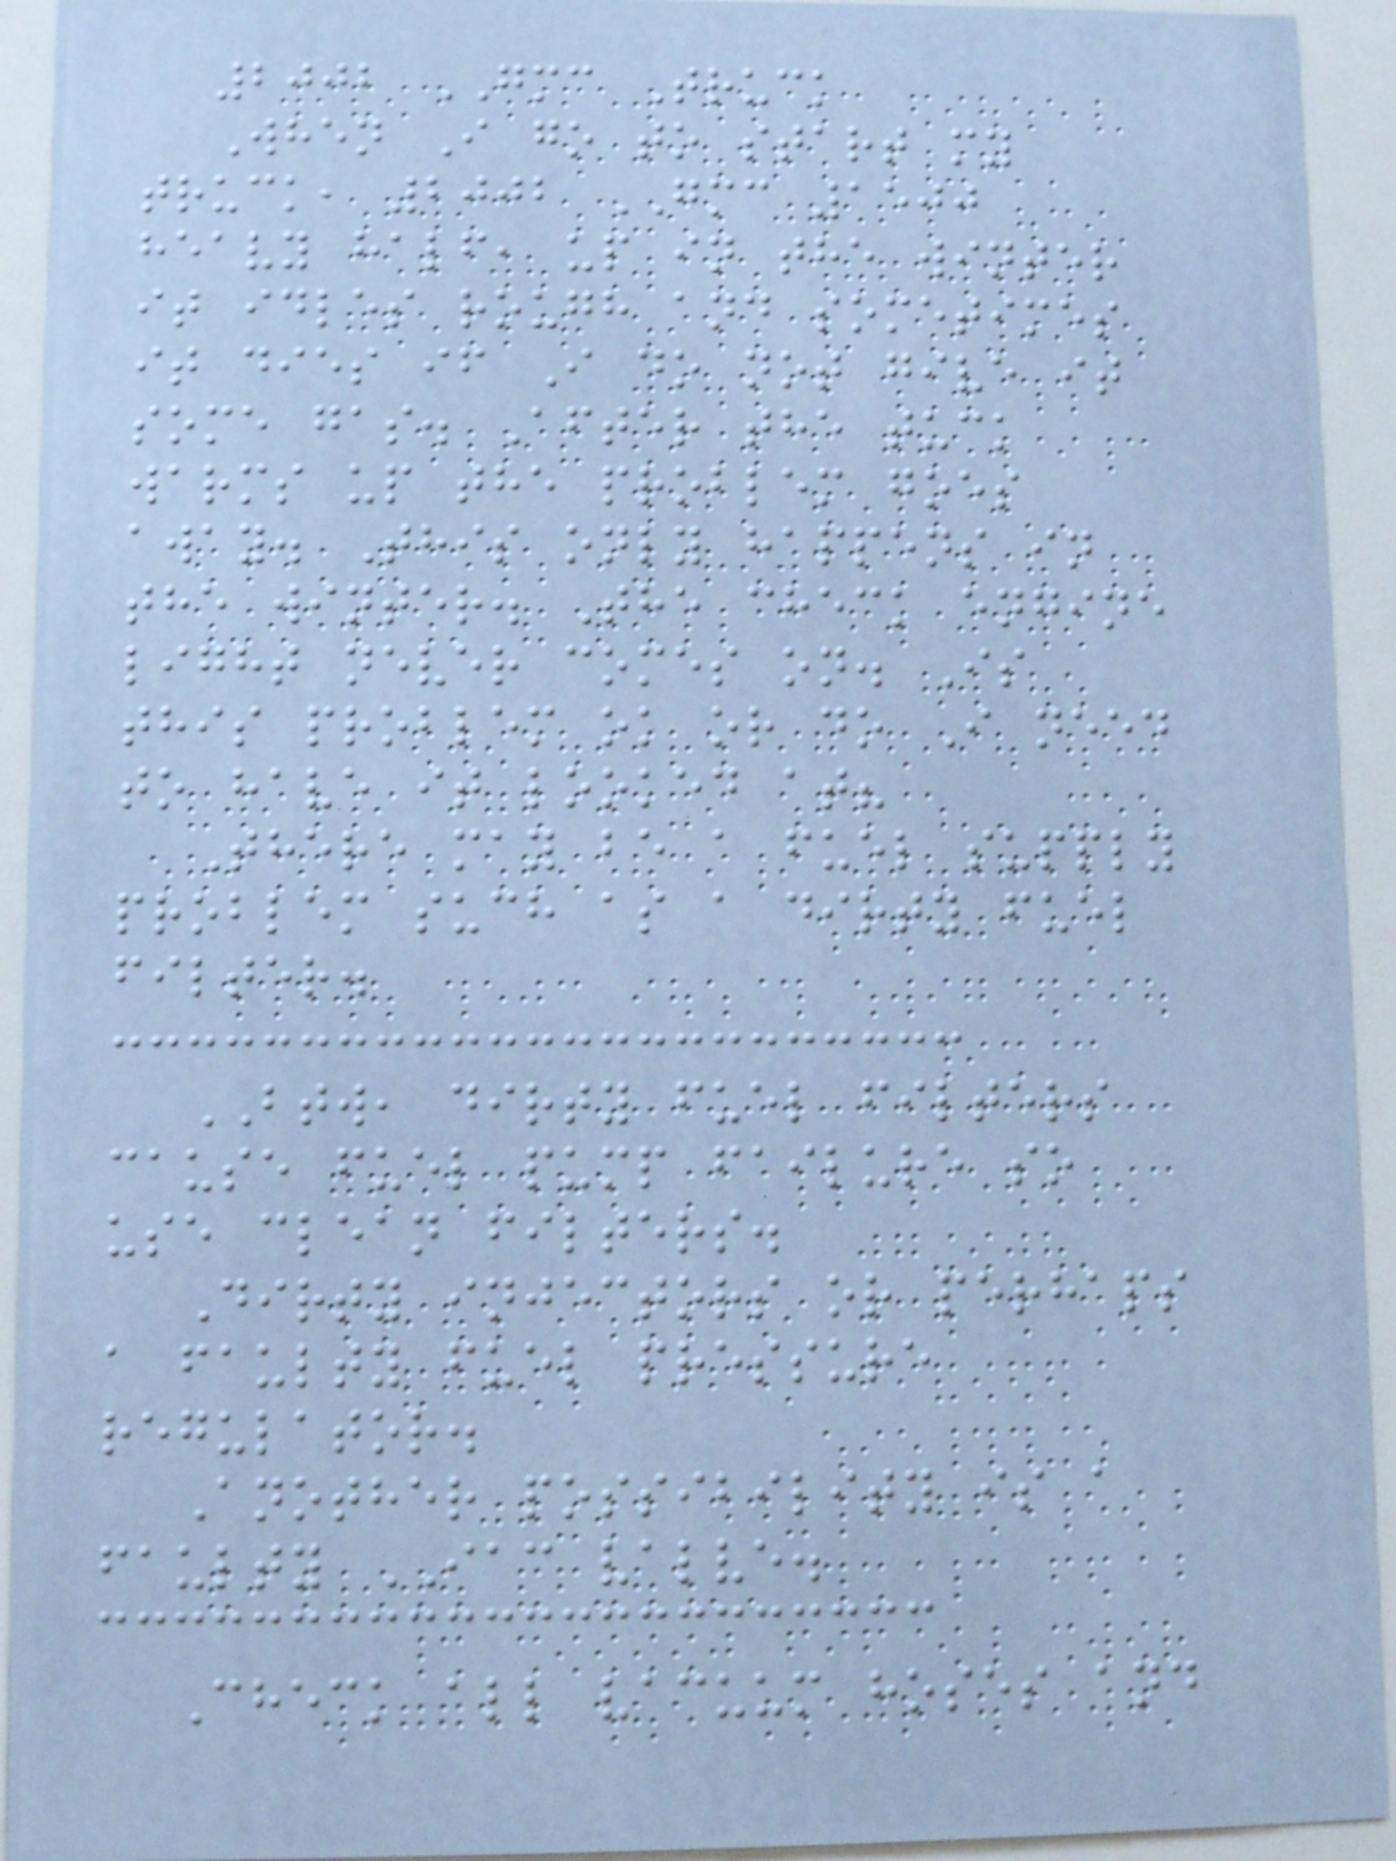2002 GMC Truck
When I go to start my
truck, 2002 GMC 1500
heavy half, up in the winter
it idles rough and sometimes
it dies if I do not give it
some gas. After the tuck
warms up the problem goes
away. This only happens in
the winter. The check engine
light never comes on. Is
this problem ok or do I need
to have it looked at?
There may be a fuel supply
problem such as a dirty fuel
filter.
BTW, dirty fuel filters
cause fuel pump failure so
use clean filters.
Dirty injectors or perhaps
a faulty fuel pressure
regulator.
Another possibility is a
faulty IAC valve.
Check all vacuum hoses and
